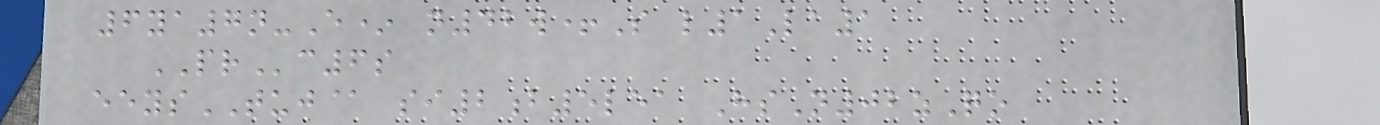6ya7n-E* n42w+S l1La1
PRc6s
eeysTUJ@ si2b5lea HsN02zQo
